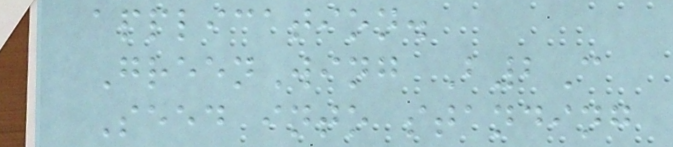application.
GreenWing B2C
Seed into standing
